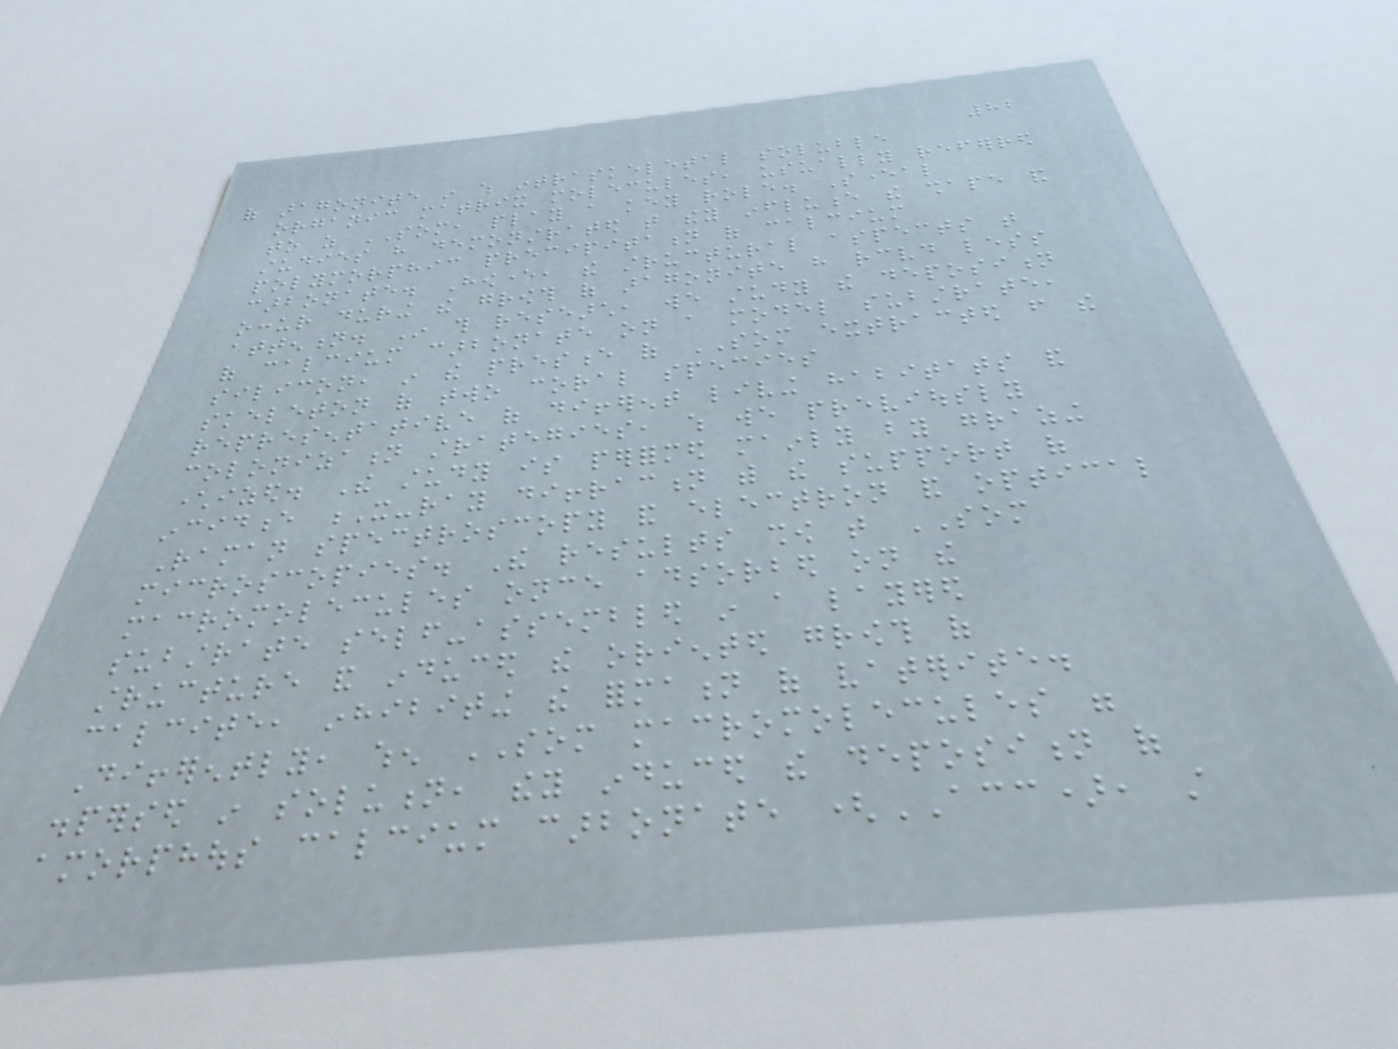82
of aragonite in which intraskeletal soluble
organic matrix molecules, usually referred
to as SOM, play a key role. Several
studies have demonstrated that they influence the shape and
polymorphic precipitation of calcium
carbonate. However, the structural aspects that
occur during the growth of aragonite have received less
attention. In this research, we study the deposition
of calcium carbonate on a model substrate,
silicon, in the presence of SOM extracted from the
skeleton of two coral species
representative of different living habitats and
colonization strategies, which we previously
characterized. The study is performed mainly by grazing
incidence X-ray diffraction with the support of
Raman spectroscopy and electron and optical
microscopies. The results show that SOM
macromolecules once adsorbed on the
substrate self-assembled in a layered
structure and induced the oriented growth of
calcite, inhibiting the formation of vaterite.
Differently, when SOM macromolecules were
dispersed in solution, they induced the deposition of
amorphous calcium carbonate (ACC), still
